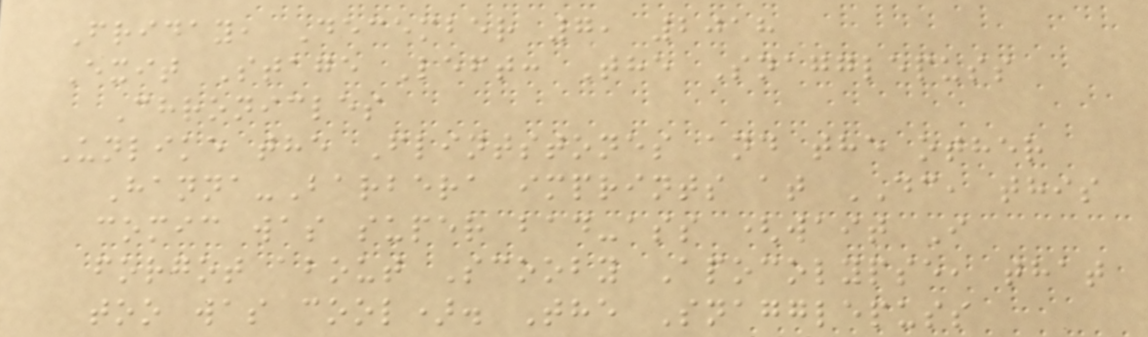Friday, December 7, 2018
Exit Stage Left: The Snagglepuss
Chronicles
Unlike the Flintstones and the other
Hanna-Barbera imprints at DC, this
comic was super bad-ass (wait I
forgot about Scooby Apocolypse, that
too was cool). The Snagglepuss
